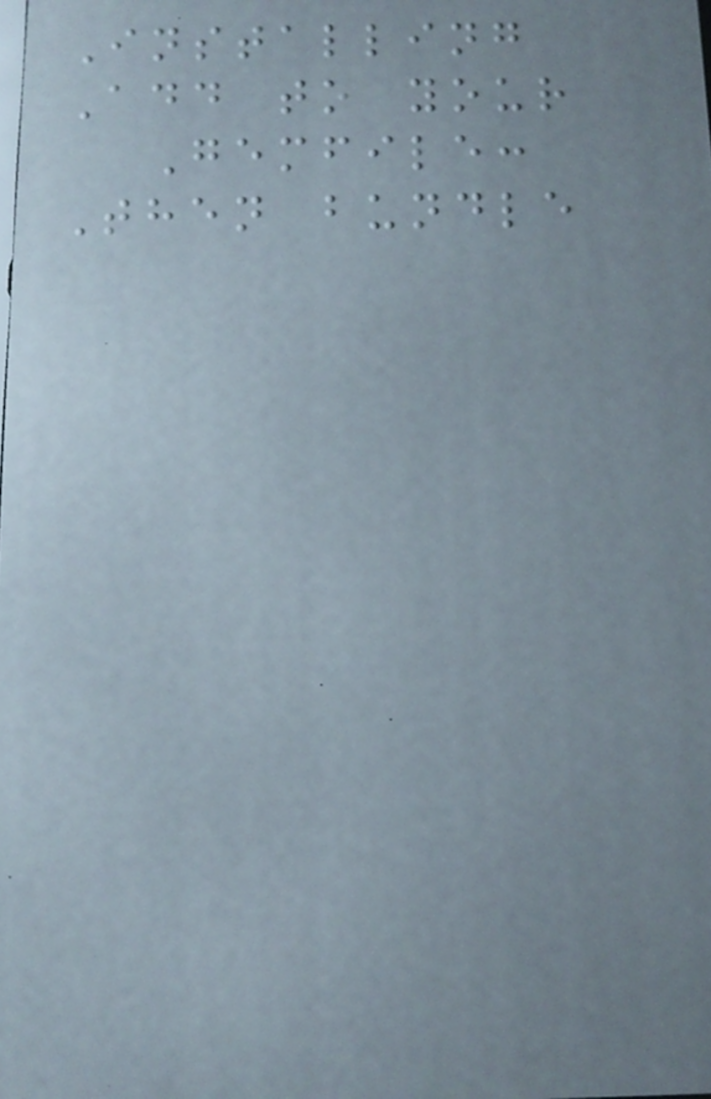Installing
Add to your
Gemfile:
Then bundle
